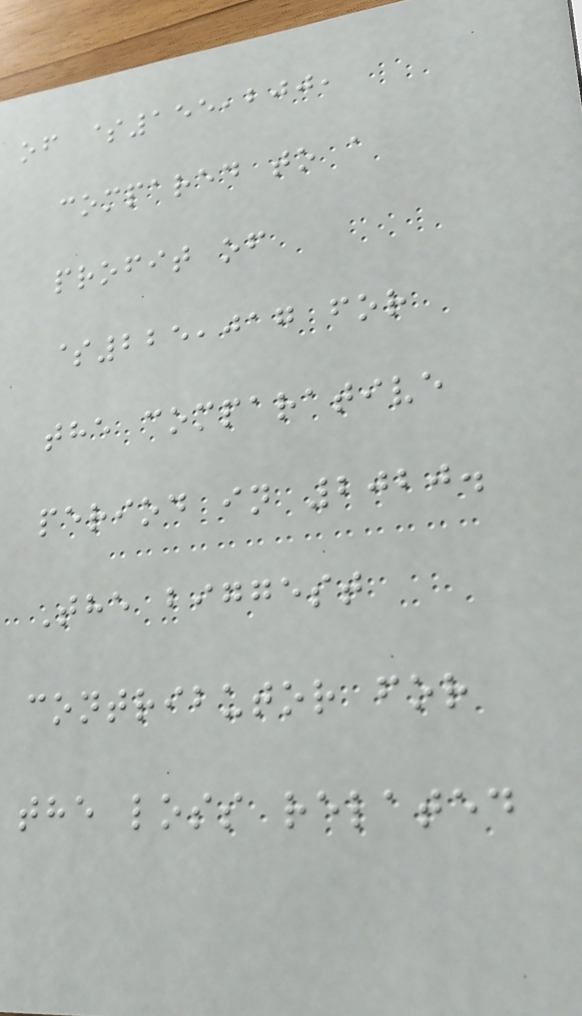of $155,200,
compared to a
profit of
$225,017 for
the comparative
period in 2020.
The biggest
contributor for
the loss related
